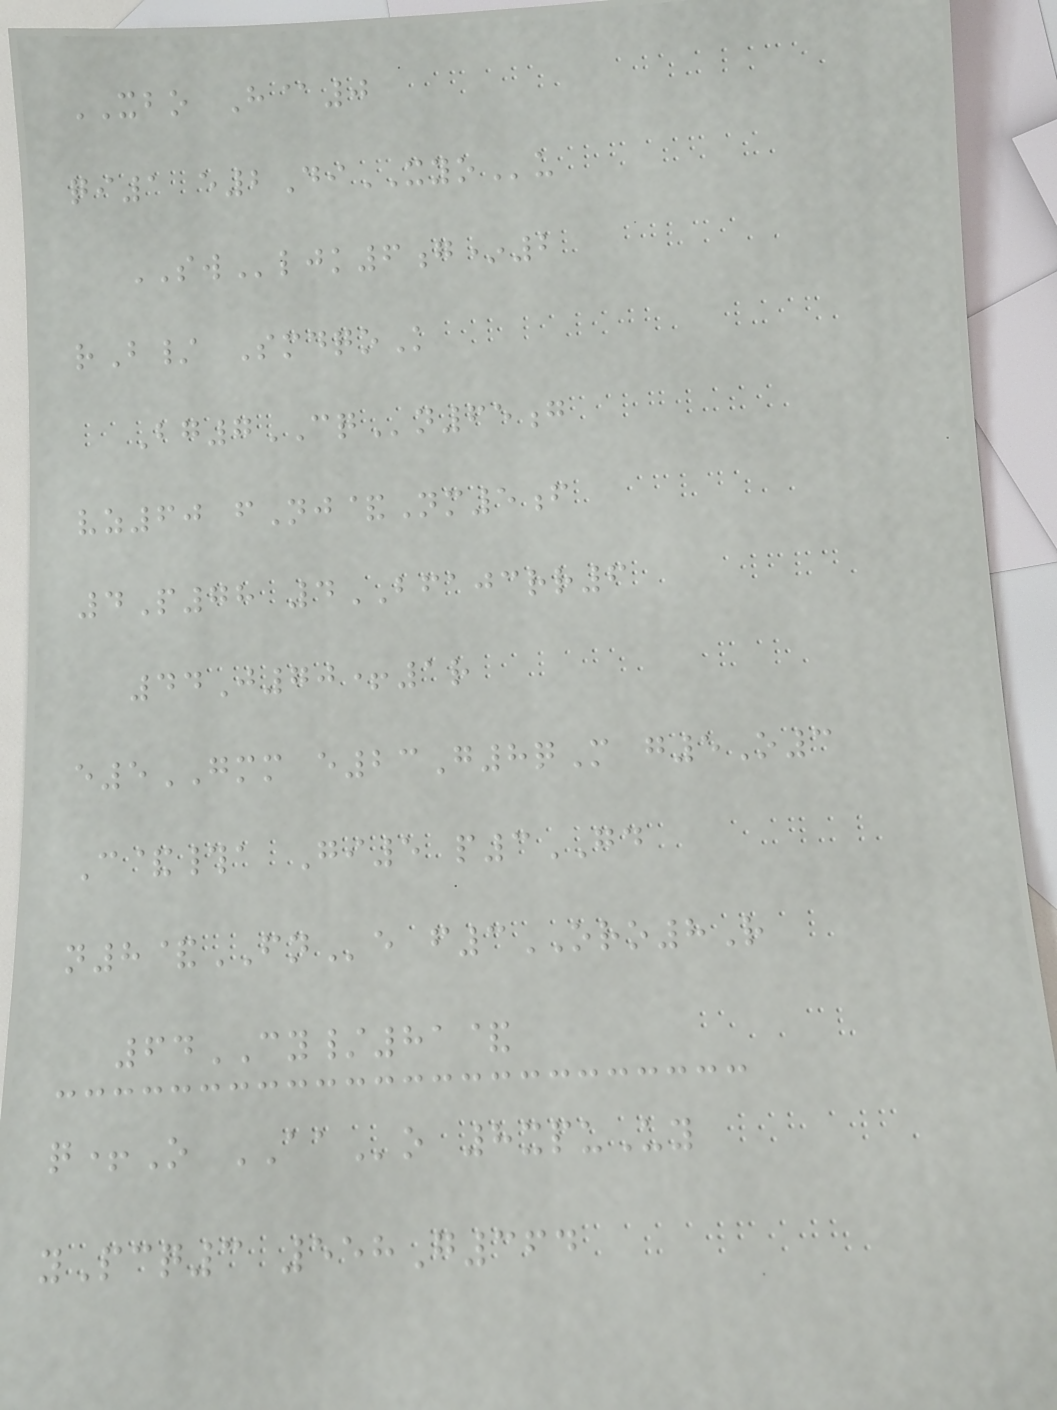XBO H@0
qi1 e2DiXYOu
SWljk6g*2
rB/ SmdqoK
Bg7CQn65g
vz60 fNj&Nm5f
4P78 4BFAJCRR6
44J70+1r
e5GMM e23G8qM g5O3
C&#a Gi5 p3GD
n8&FNe f3ORO8R
64CY/81&
q+O AAo 8xpuUy
yPcq3 558G364
